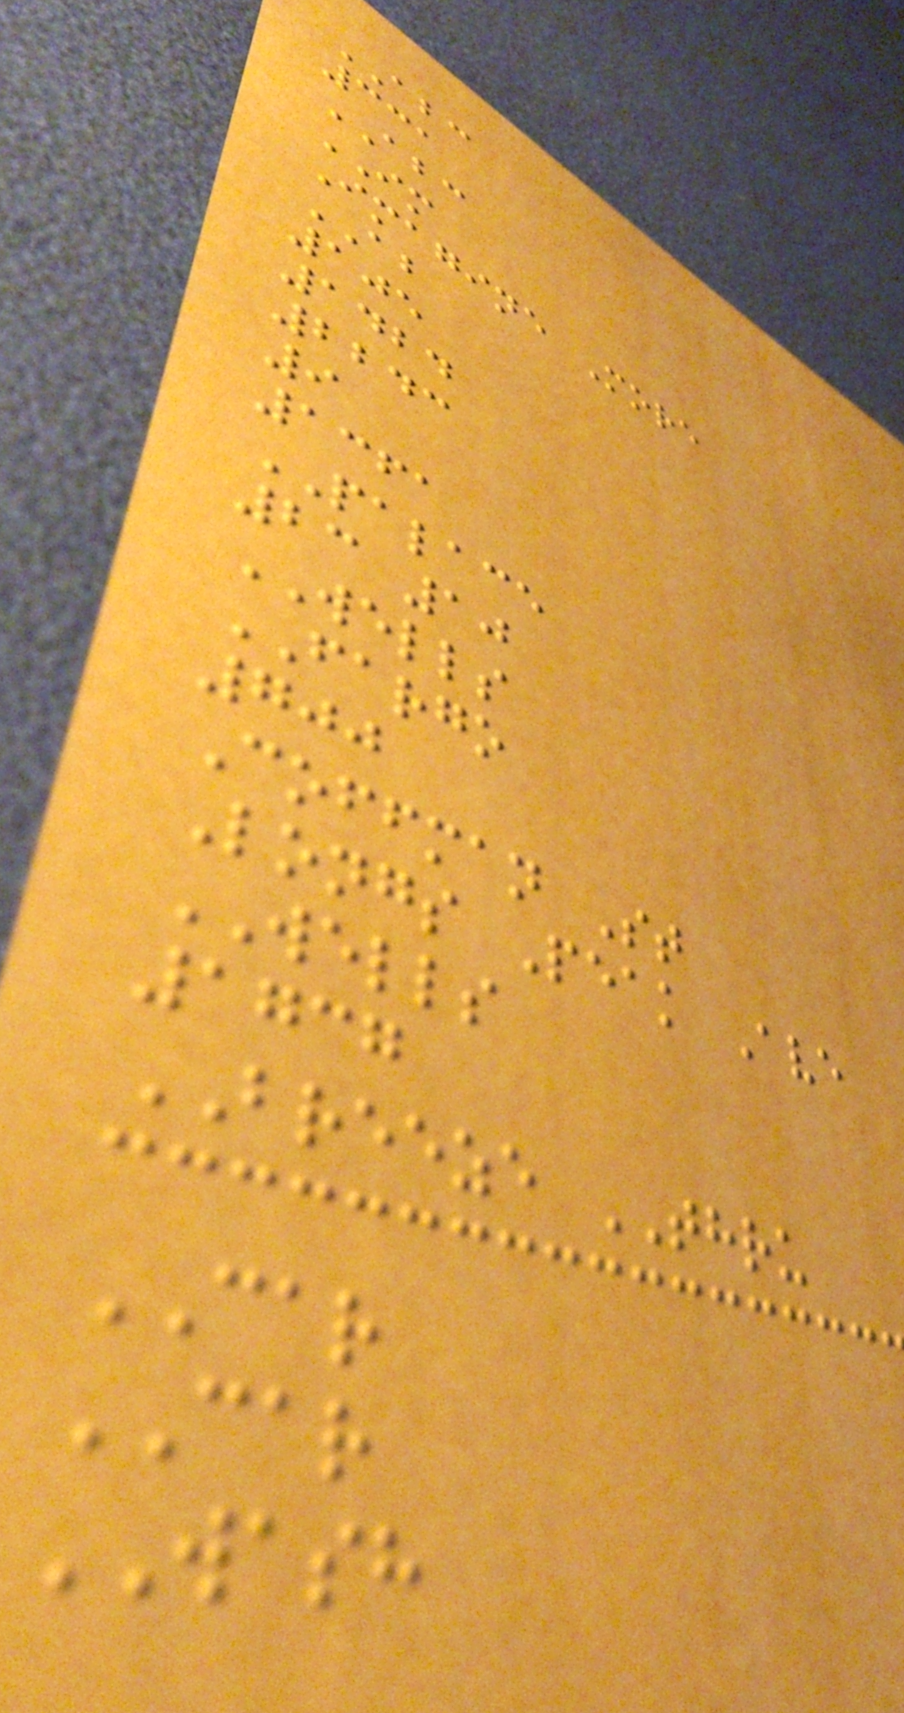ABC
331
ABC
IM
Imagine More
AB
105
1424
2243
9
1361
PALACE
23 10
WELLS
FARGO
700
Coffman St
Longs Peak Ave
WELLS
1737
BREEZE THRU
CAR
CAR
WASH
